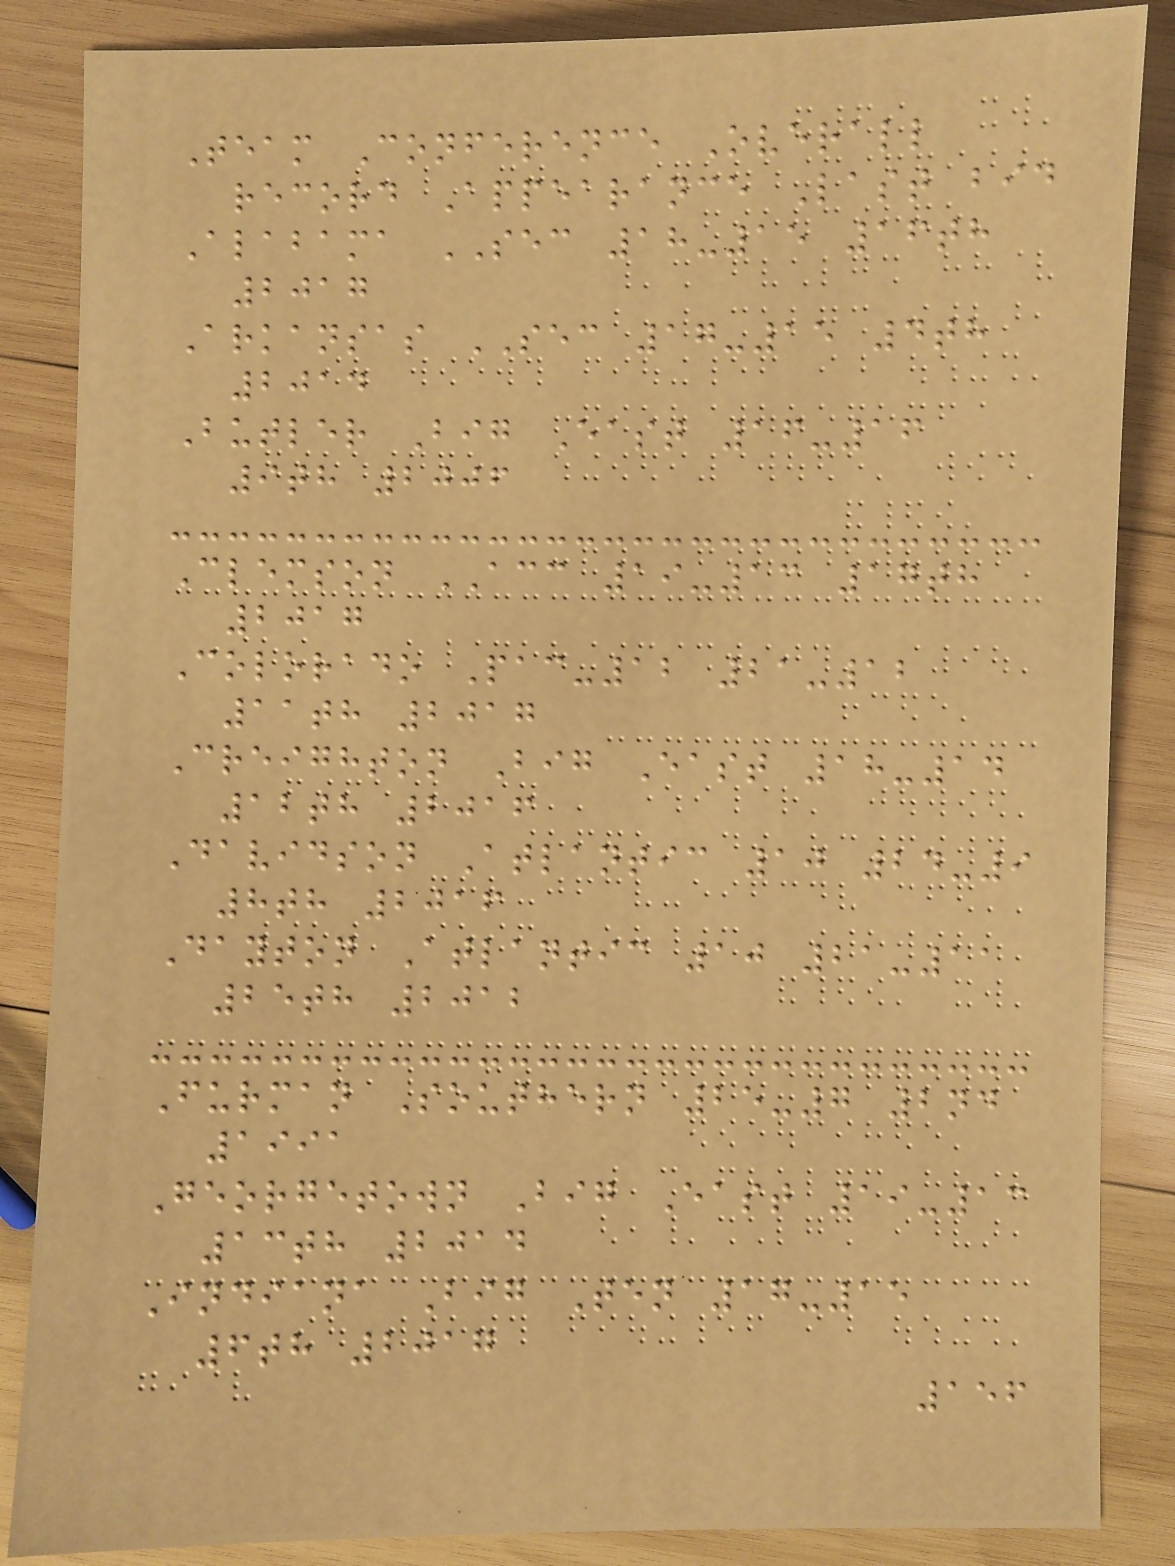Team Conference Overall
record Appearance Last bid
Alabama SEC 18-15 16th
2017
Arkansas SEC 17-15 4th
2014
Butler Big East 16-16
9th 2006
Clemson ACC 19-13 17th
2017
Colorado Pac-12 21-12
11th 2017
Creighton Big East 18-14
12th 2016
Davidson Atlantic 10 24-9
8th 2016
Dayton Atlantic 10 21-11
25th 2012
Furman Southern 25-7 2nd
1991
Georgetown Big East 19-13
13th 2014
Indiana Big Ten 17-15
6th 2017
156
